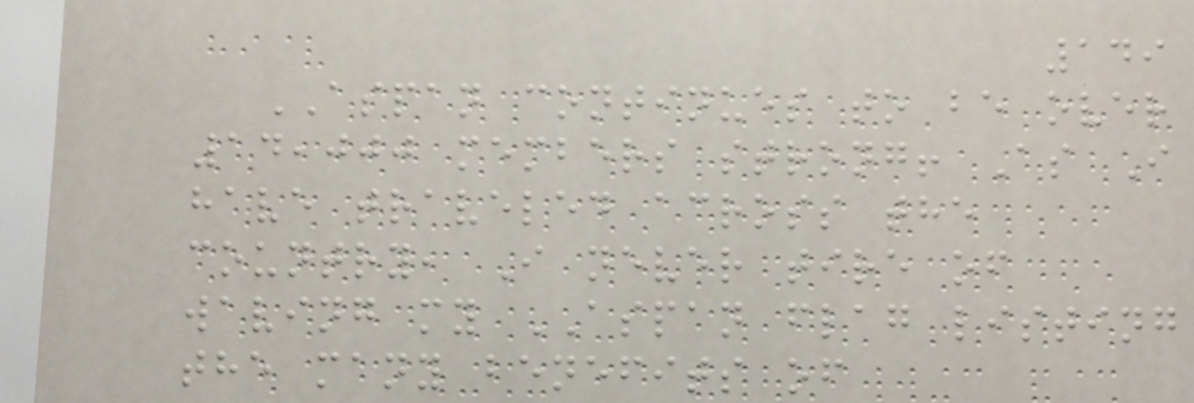149
ASPAN continues to be over
14,000 members strong! As I
have traveled across the
country, I never tire of
waving my ASPAN flag listing
the many benefits of
